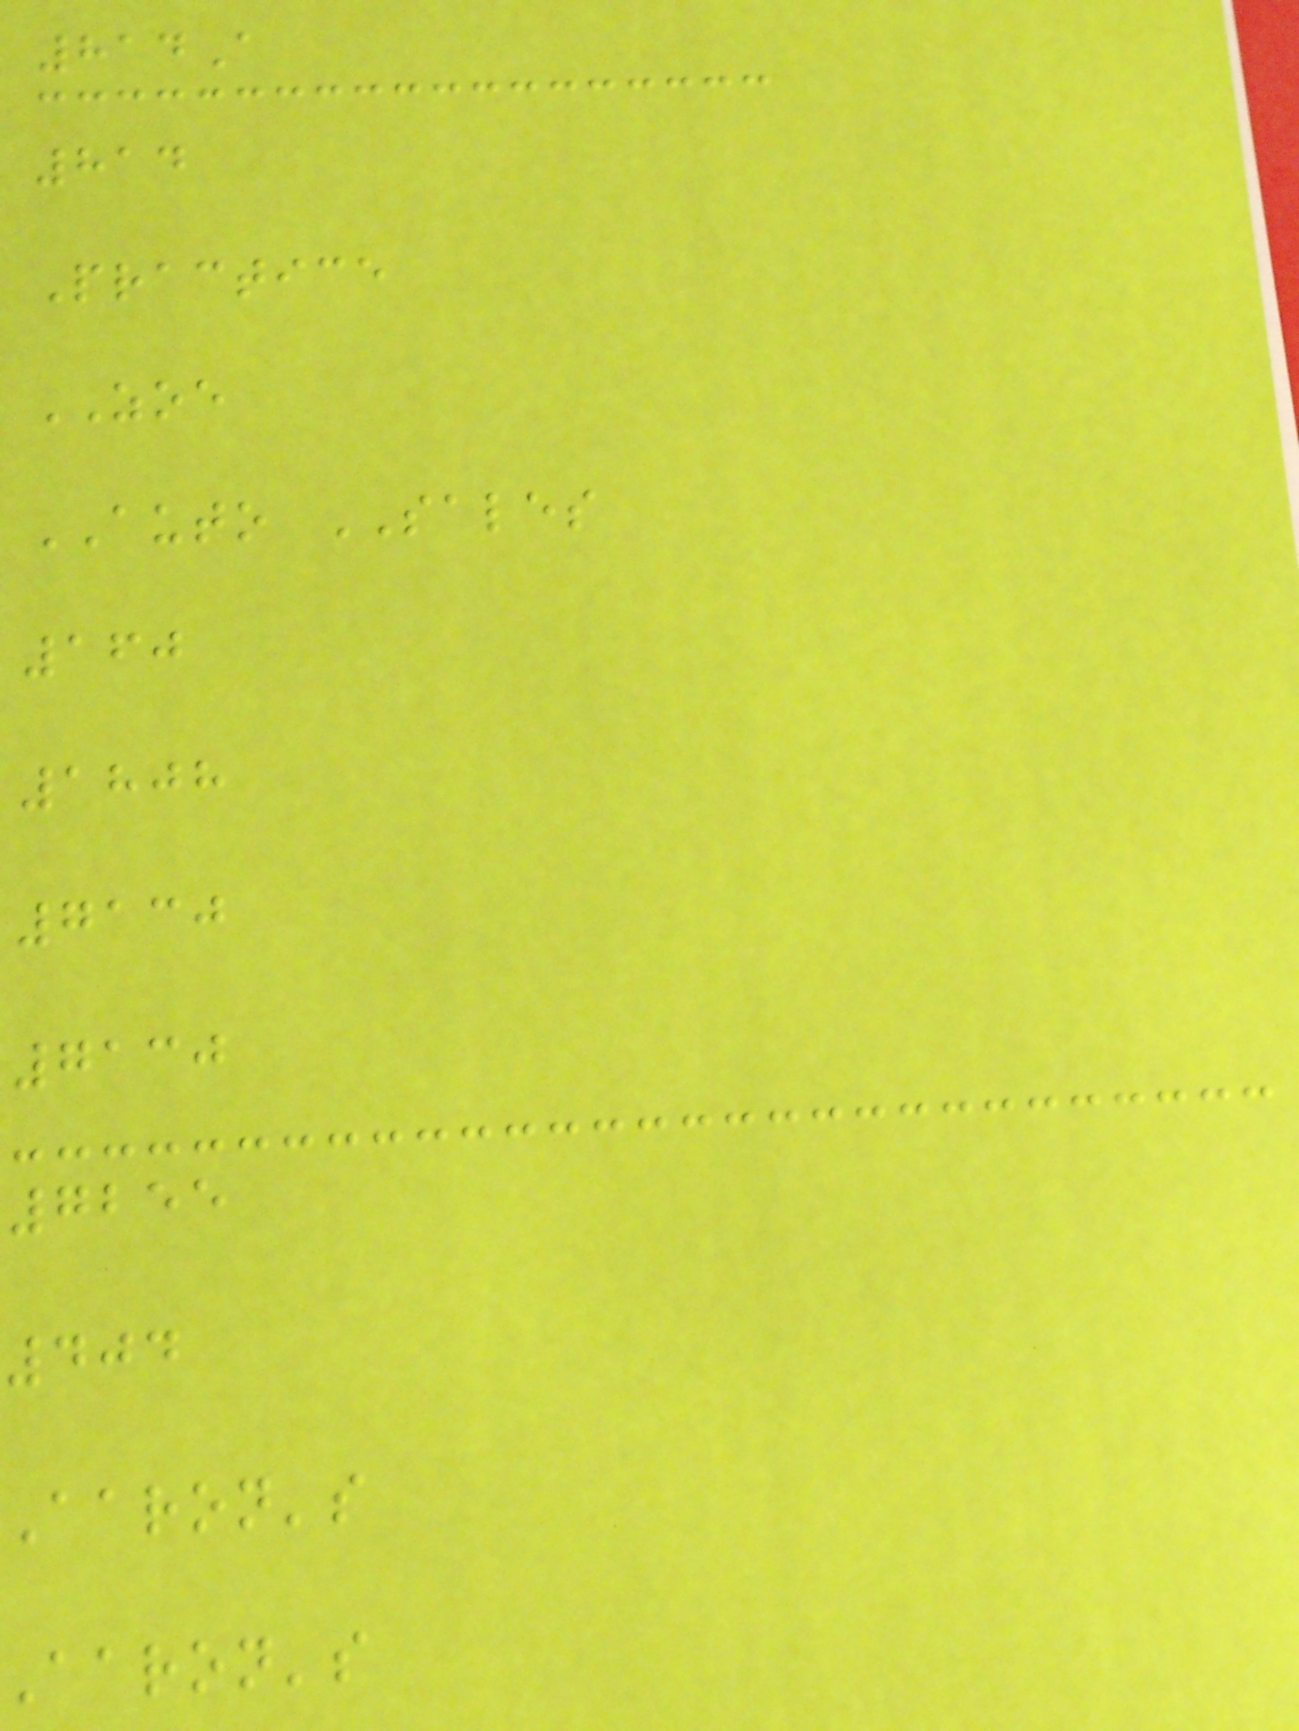814A
814
Practice
ZOE
AUTO SALES
160
1808
7130
7130
7255
404
Aaron's
aaron's
